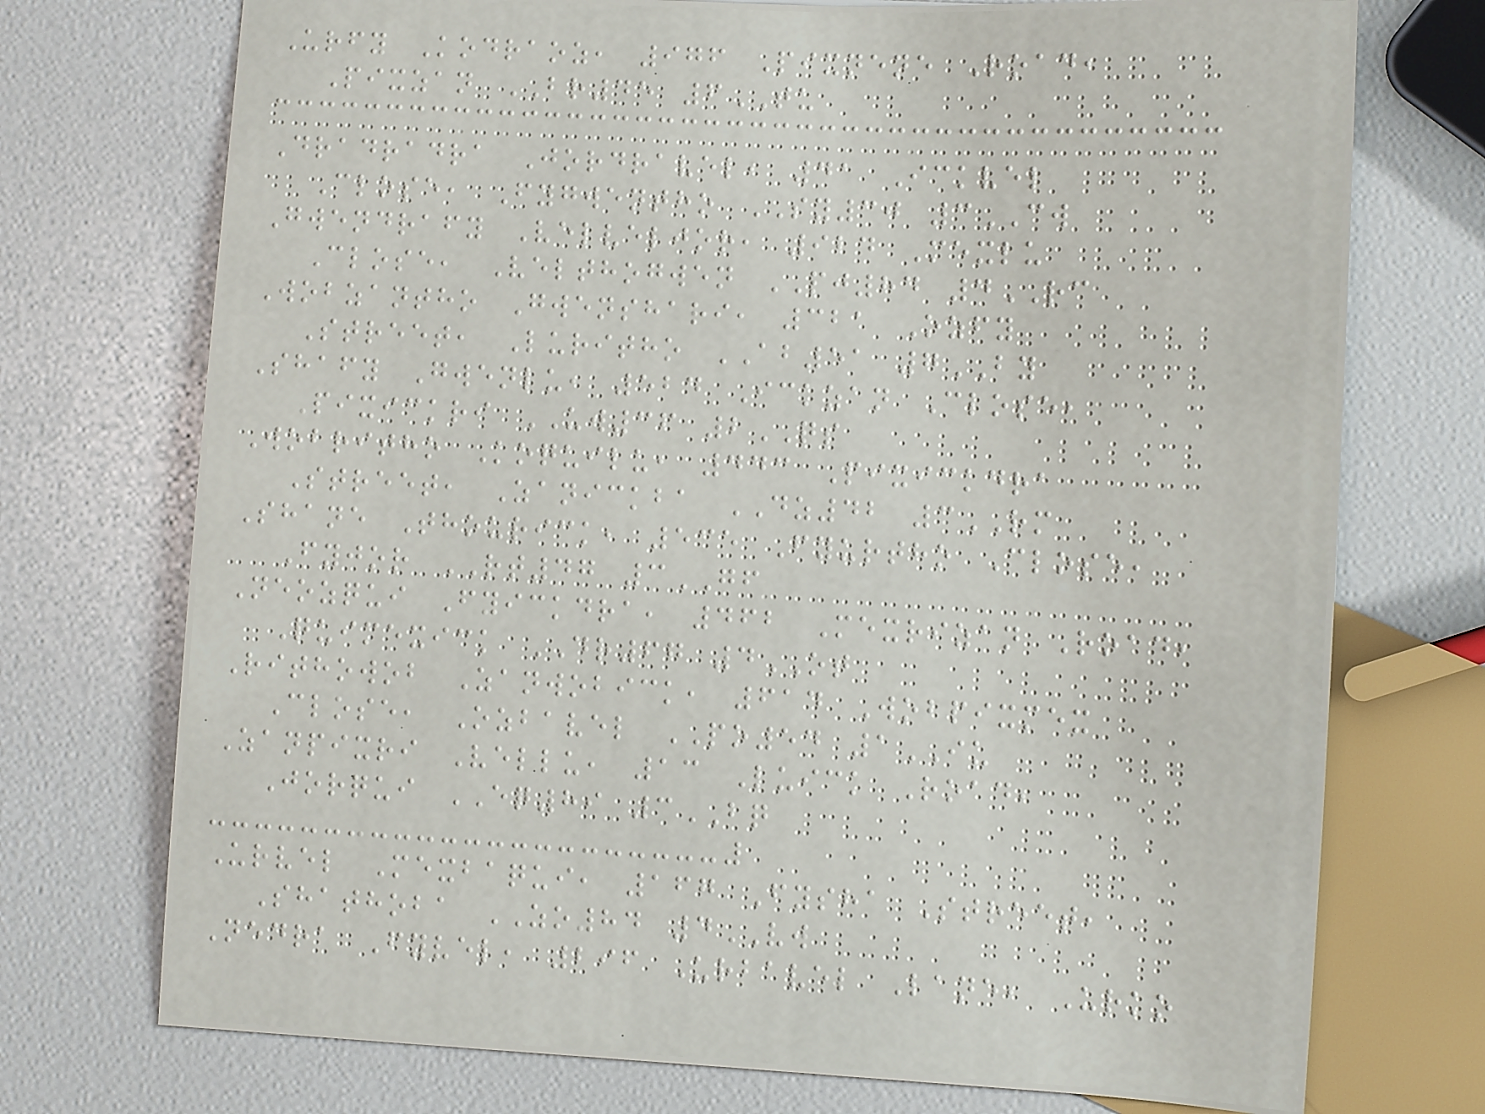Urfy Kodraoz, 976 Pixnene Road,
Pixzan BR45 6TU
Dradradra Jordravel, 41 Ickvel
Close, Fygwentho SY30 3CW
Gwendrafy Velveljor, 924 Mexlu
Close, Velthogwen PJ84 4RC
Wobzantho Gwenshari, 321 Ozfy
Street, Luritho AB51 7BY
Shafy Gwenlu, 524 Ickzan Close,
Pixickri UW36 2QS
Wobritho Koquilu, 443 Pixickdra
Street, Zanickba DZ42 3RM
Shane Thourick, 535 Fyurtho Close,
Fyjor RT47 3GF
Neozqui Fyickdra, 462 Mexrizan Road,
Quimexick DR67 4OT
Rithowob Zanwobick, 614 Wobpixmex
Close, Ozbavel PO54 1IU
Zanpixri Vellu, 13 Luick Road,
Jorqui EQ89 3BQ
Urvel Mexbaqui, 167 Fysha Street,
Shathoba ZO84 4VW
Nedra Fyvel, 296 Urbavel Lane, Urko
